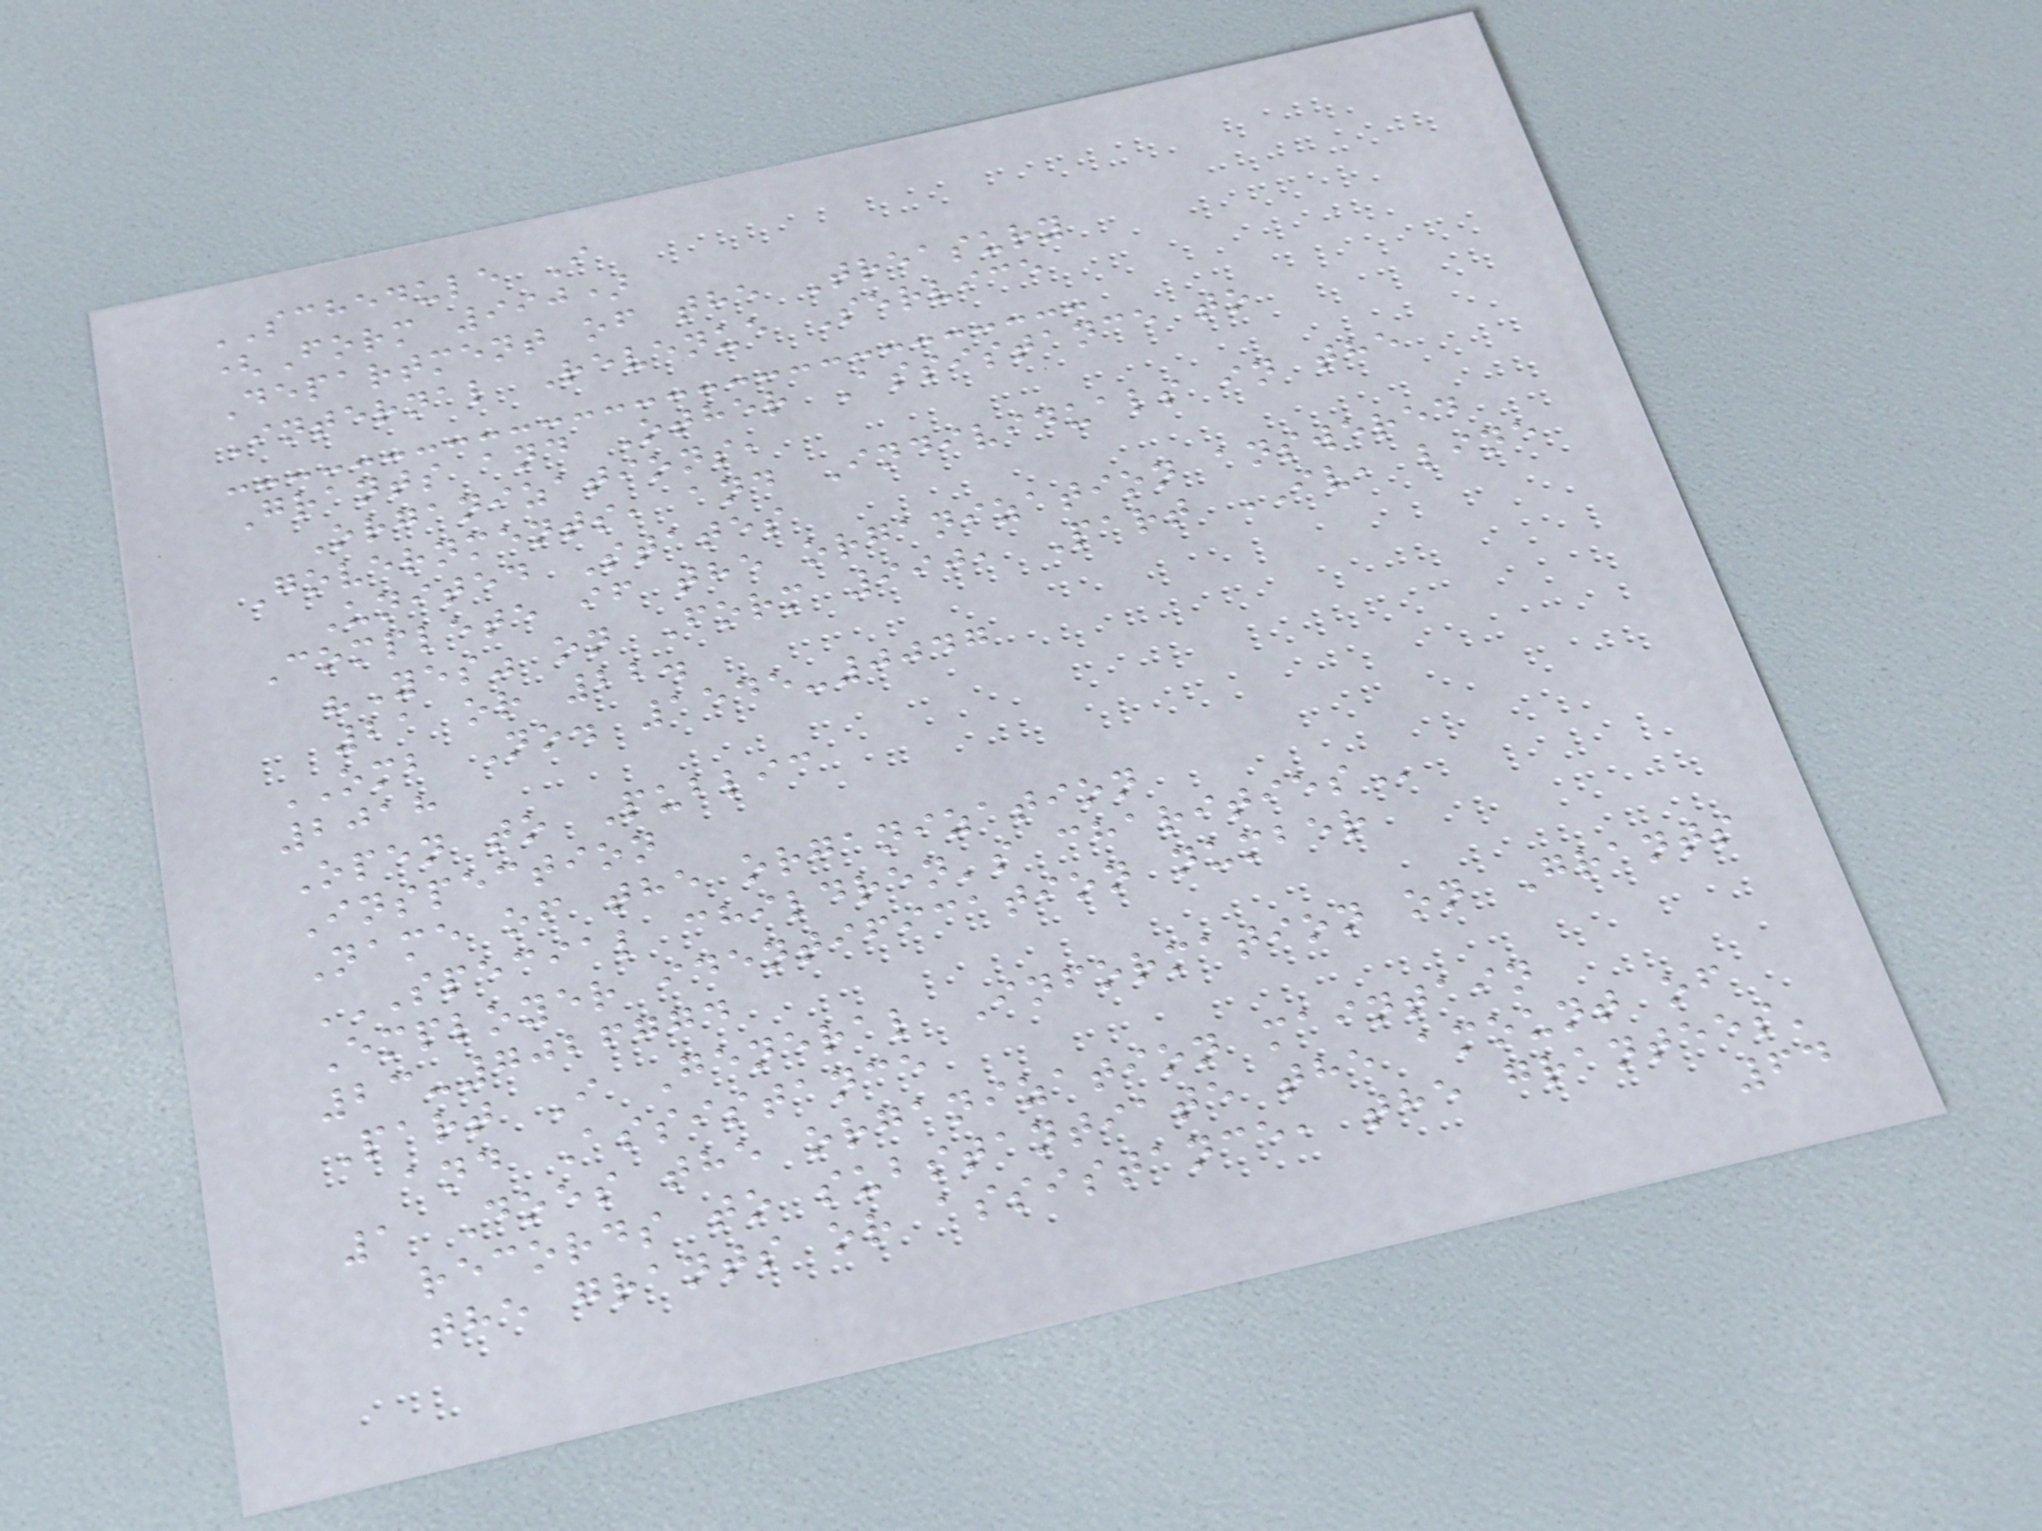SCHEDULE I
(Form 990)
Department of the Treasury
Internal Revenue Service
Grants and Other Assistance to
Organizations,
Governments, and Individuals in the
United States
Complete if the organization answered
"Yes" on Form 990, Part IV, line
21 or 22.
OMB No. 1545-0047
2018
Open to Public
Inspection
Name of the organization
SPECIAL CHILDREN'S CHARITIES
Employer identification number
23-7026774
Part I General Information on Grants
and Assistance
1 Does the organization maintain
records to substantiate the amount of
the grants or assistance, the grantees'
64
